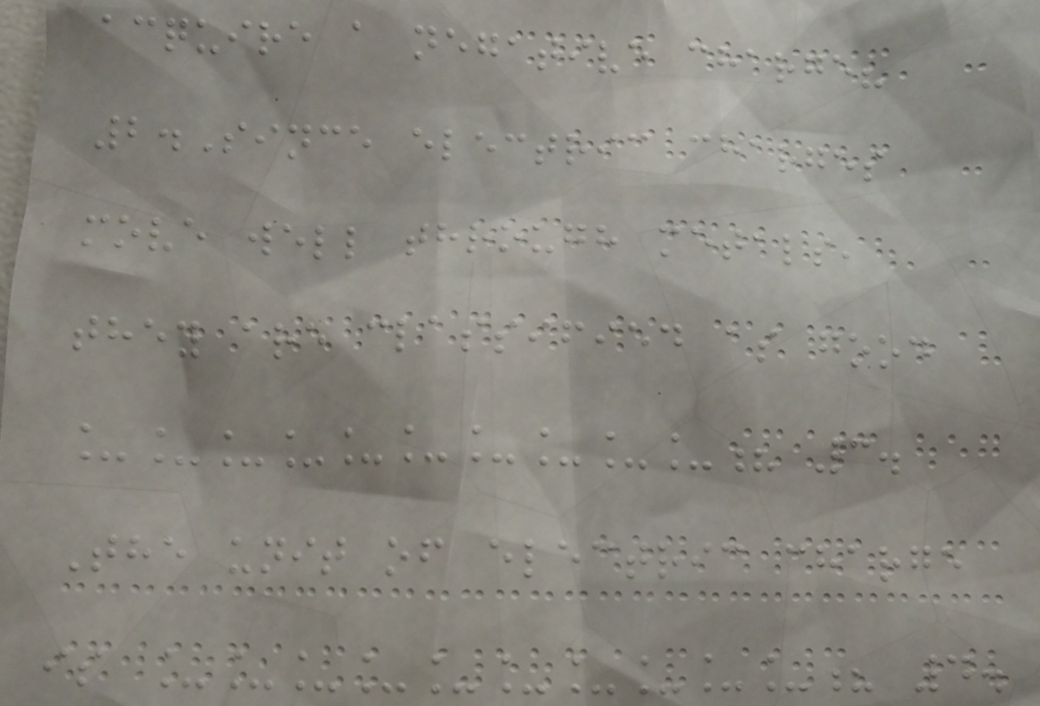acquire a negative charge?
2.Since electric charges
move well through metals,
they are classified as good
__________? 3.
The unit of electric charge
is __________? 4.
